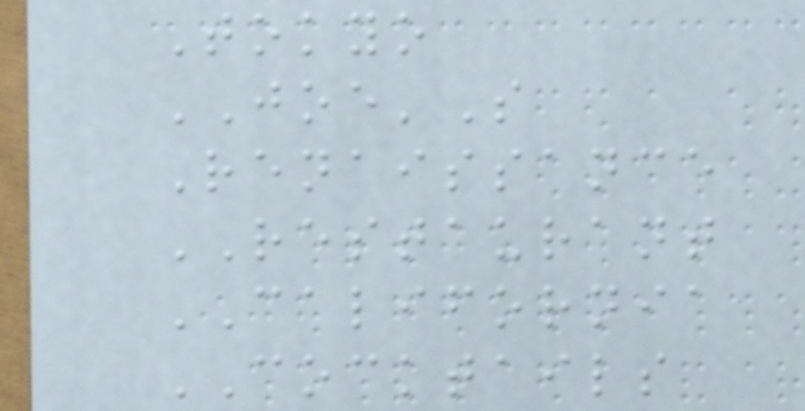Tokyo
JOE'S
Renaissance
RESTAURANT
CALIFORNIA
COCKTAILS
